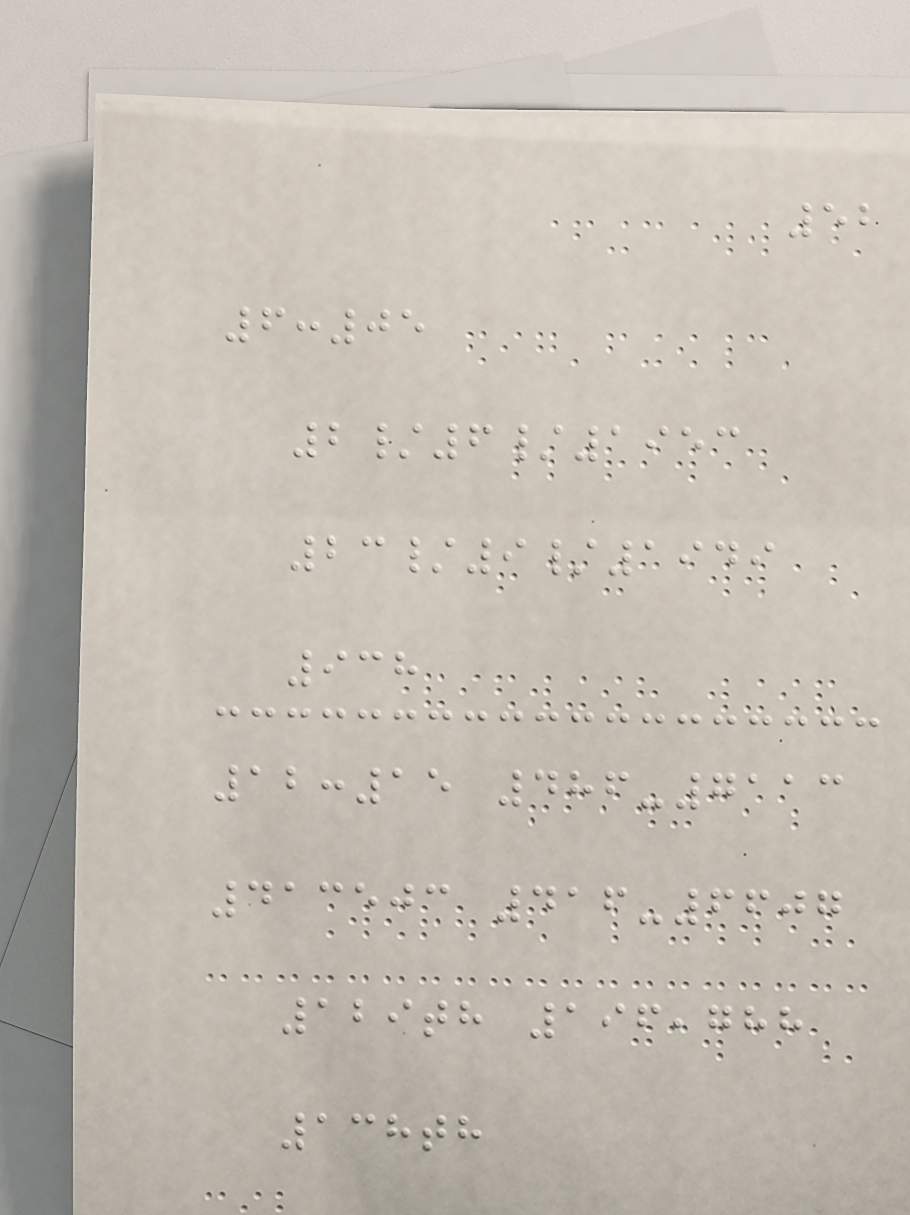52
6:05
2/6/1953
23/9/1949
938
12:15 486-7113
413503 416-6607
129th 196,788
138th
